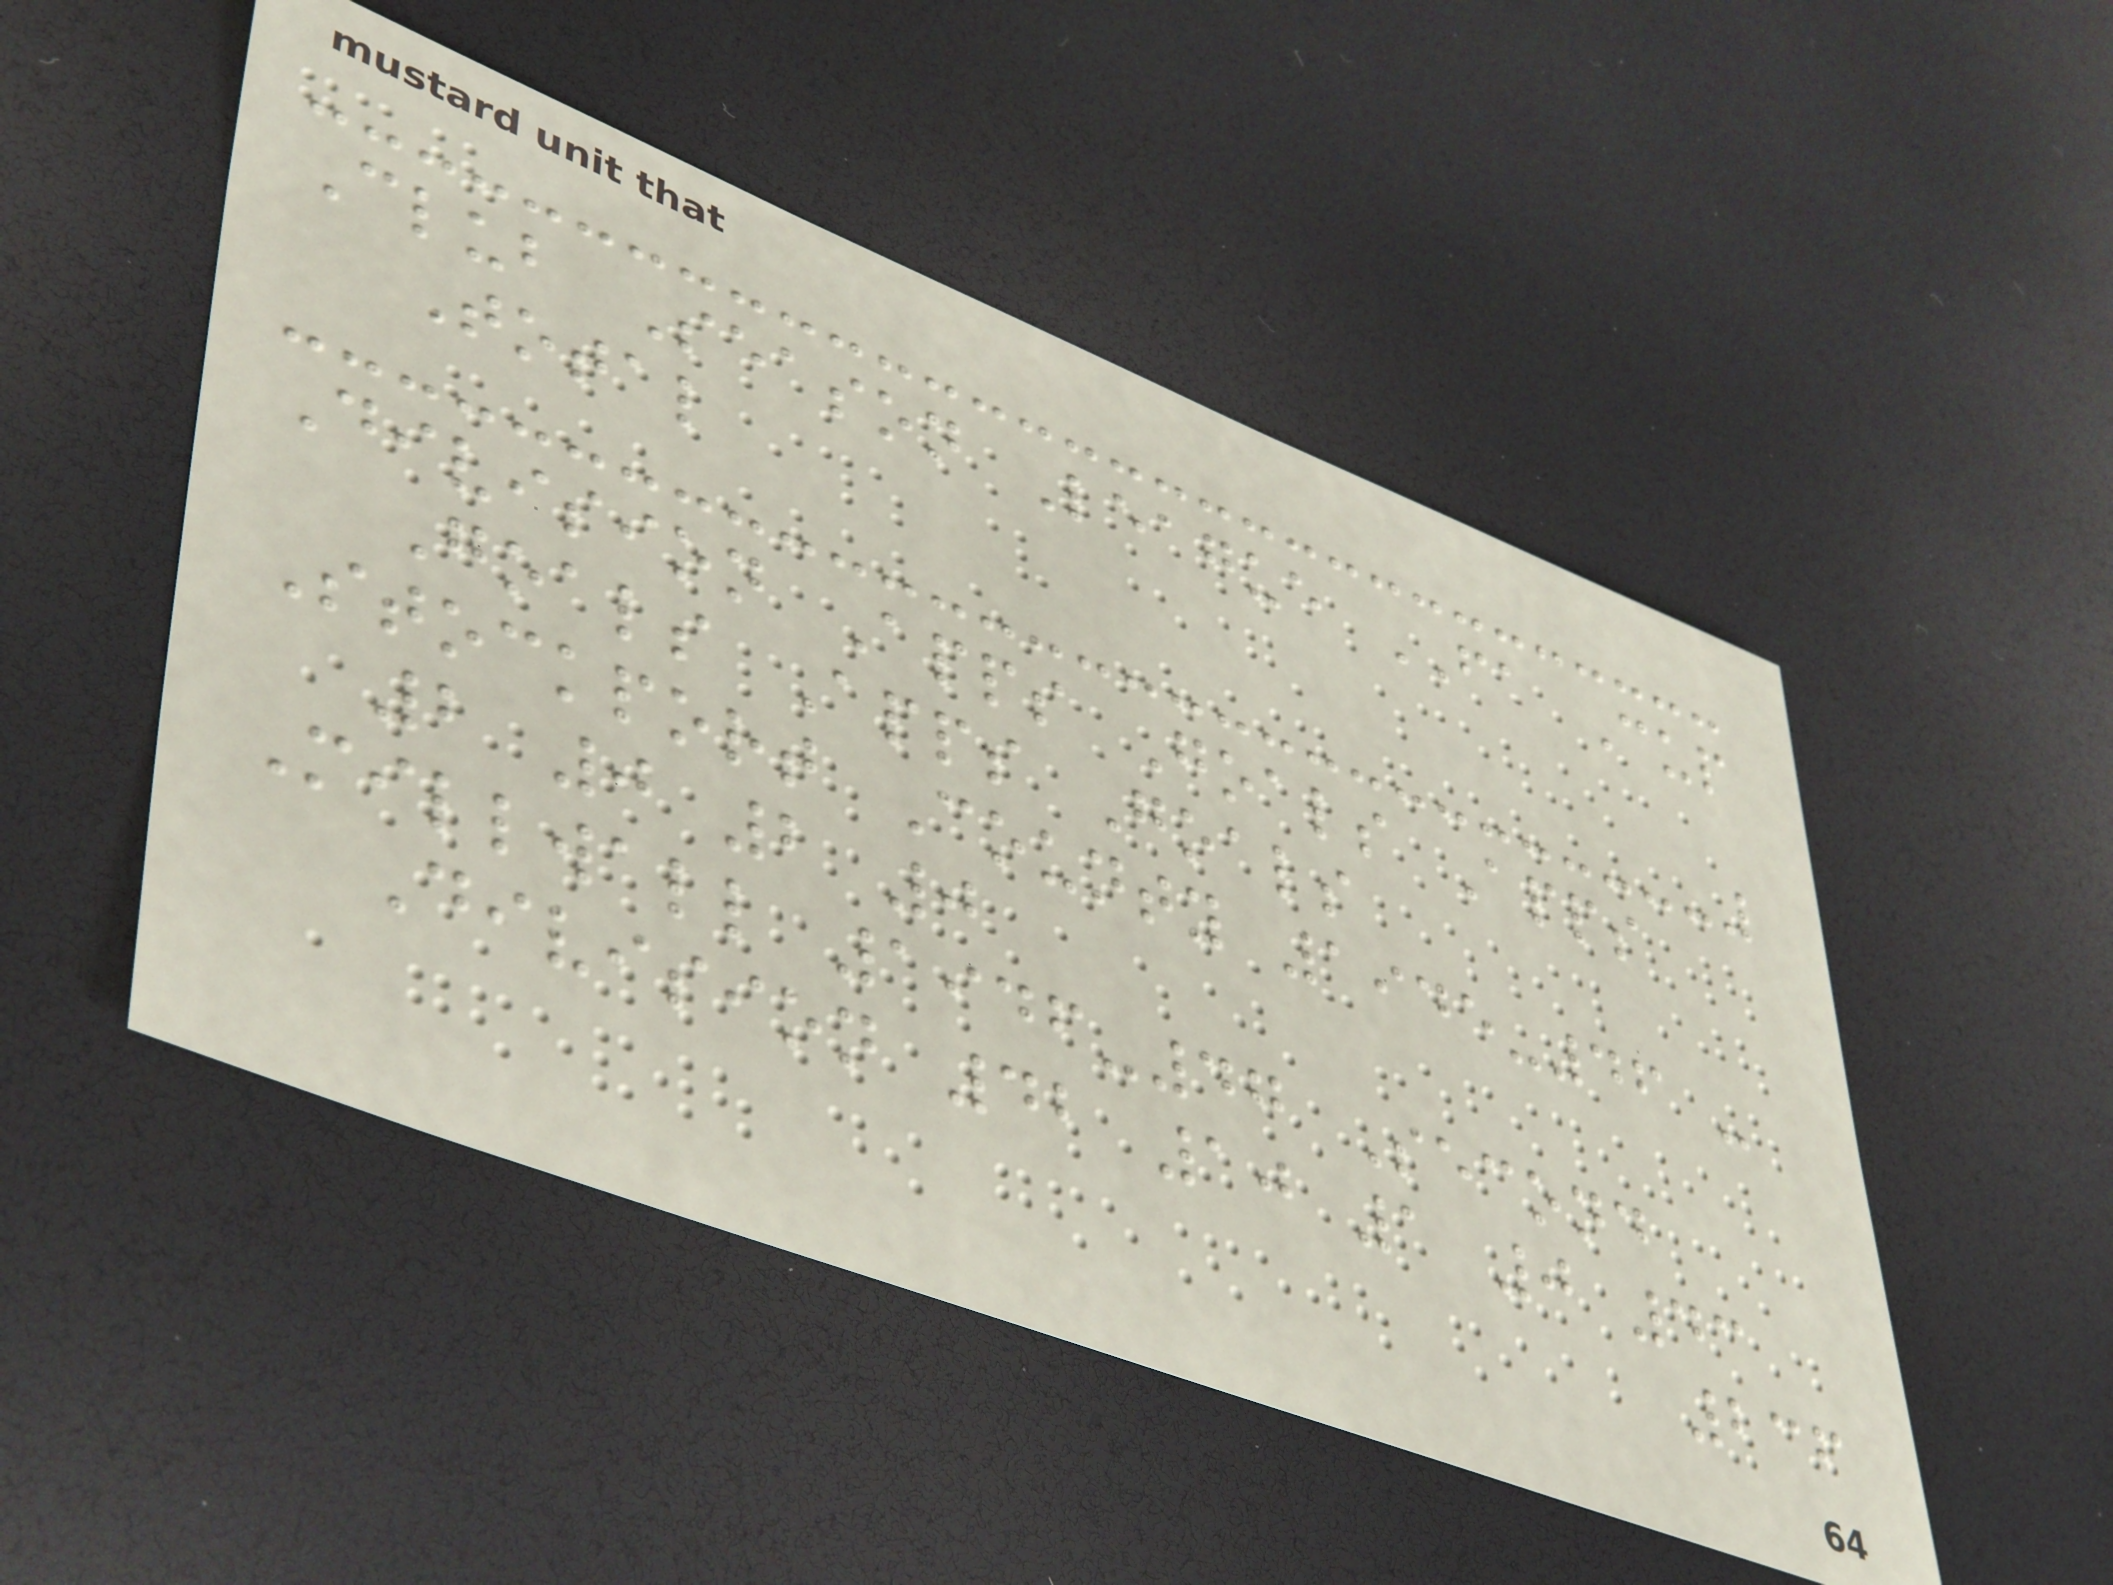Club Season League FA Cup
Total
Division Apps Goals Apps
Goals Apps Goals
Stockport County 1945-46 -
2 0 2 0
Millwall 1946-47 Second
Division 42 10 1 0 43
236
